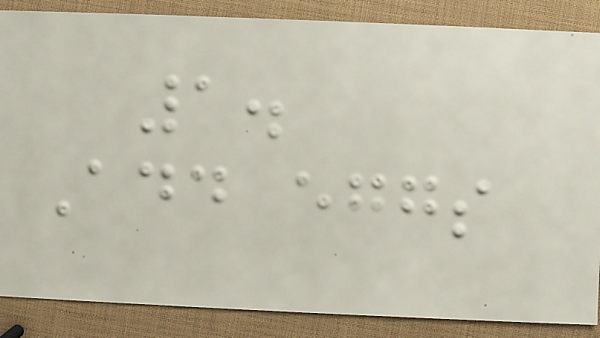1.
Add eggs
